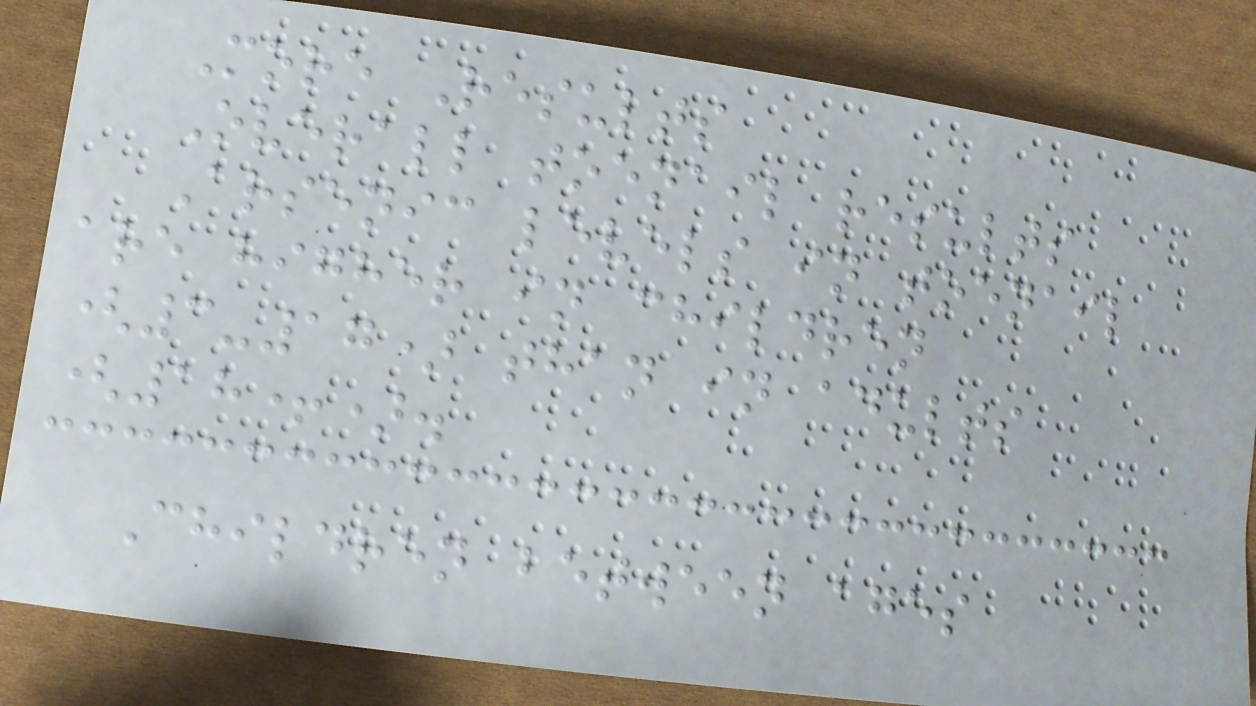More Results
Overall toenail results
Arsenic levels in toenail
are higher in children
(3-17) than in adults
(18+).
Children between ages
